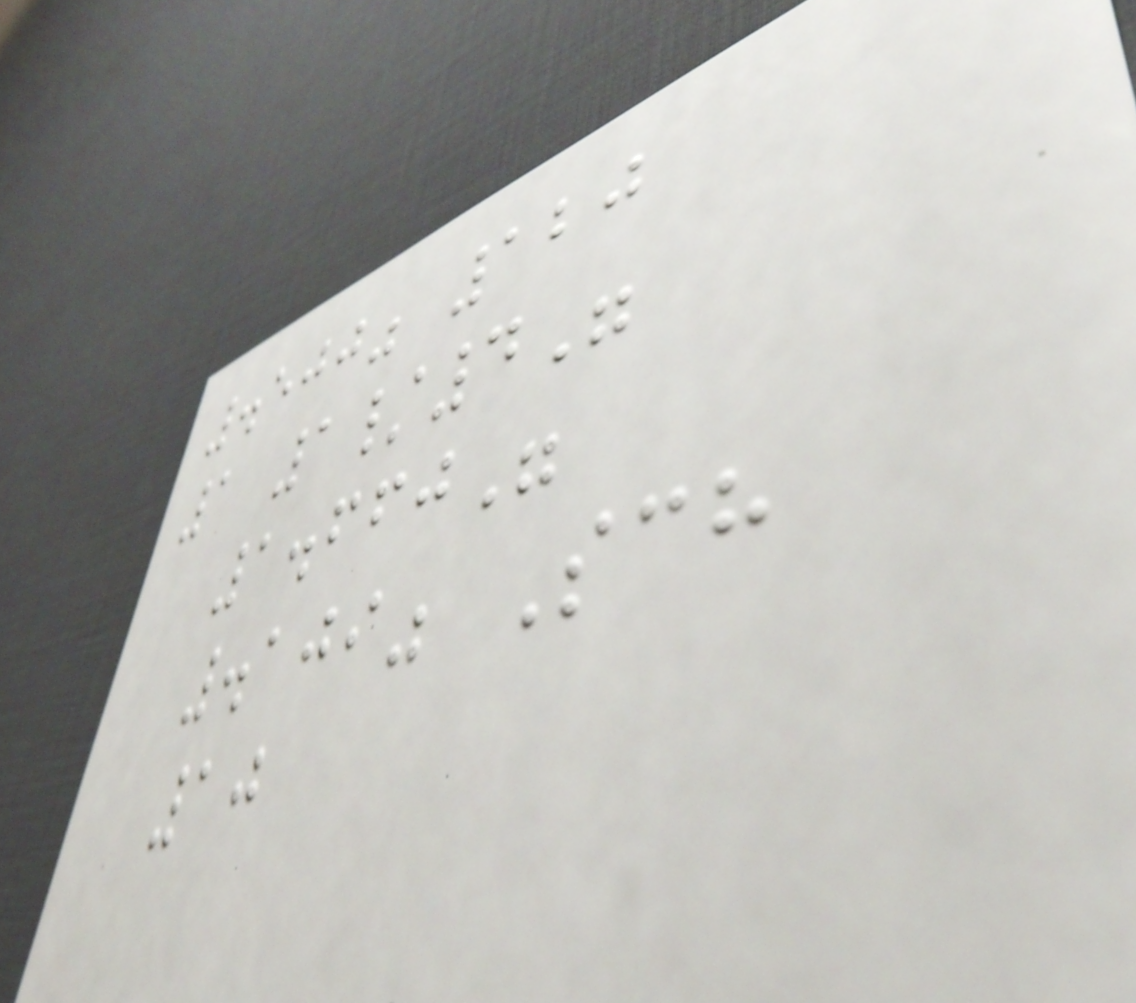.500" 120
1 1/4"
1.660"
.109" Sch
10
